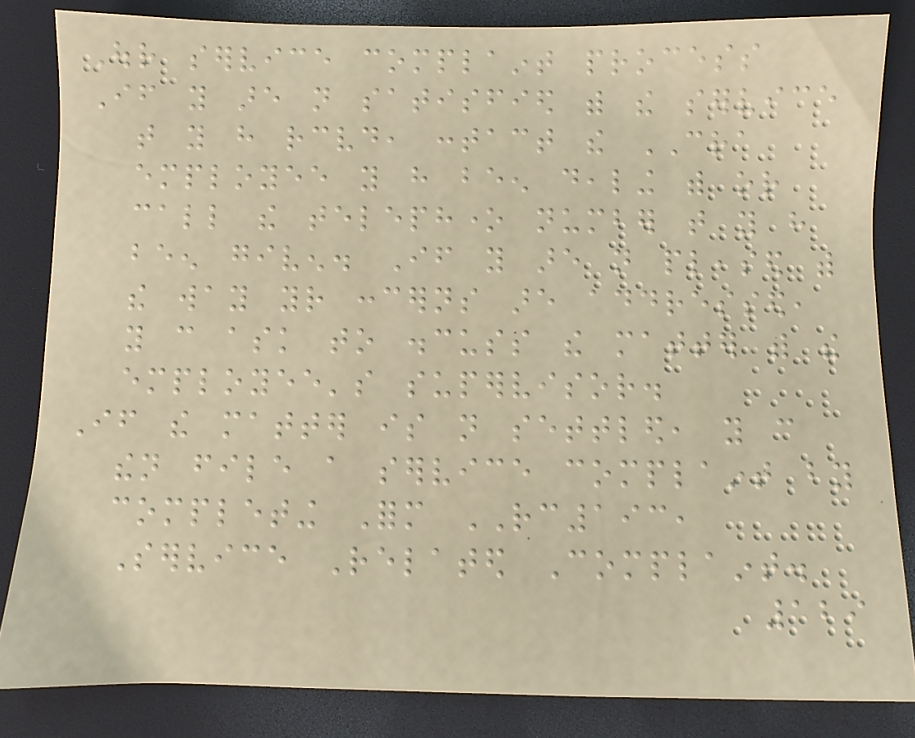Our service complaint process
If you are not satisfied with the service
that you have received, contact the CRA
employee you have been dealing with or
call the telephone number that you have
been given. If you are not pleased with
the way your concerns are addressed,
you can ask to discuss the matter with the
employee's supervisor.
If the matter is not settled, you can
then file a service complaint by
completing Form RC193,
Service Related Complaint.
129
